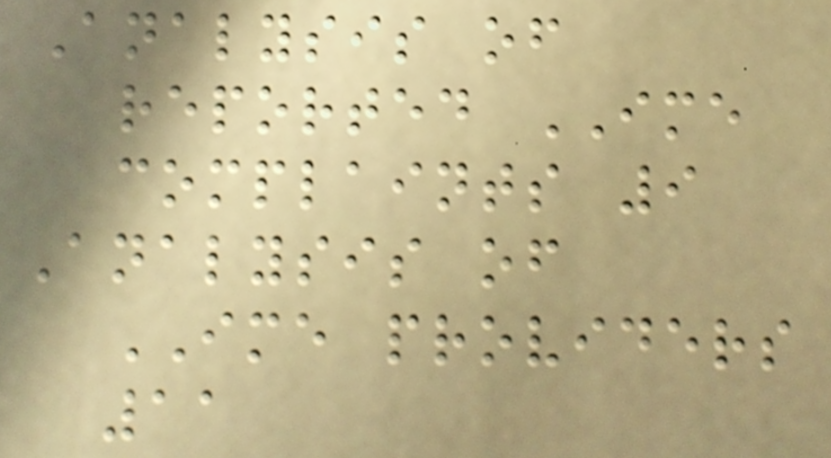Analysis of
reported IME
complaints 9
Analysis of
IME providers
11
